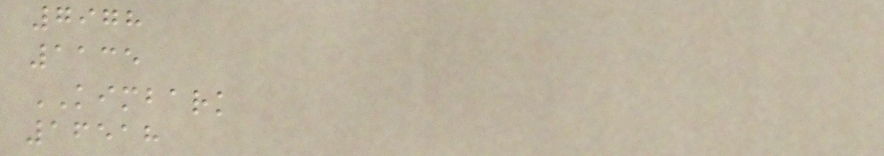7978
1135
KIMBARK
16518
